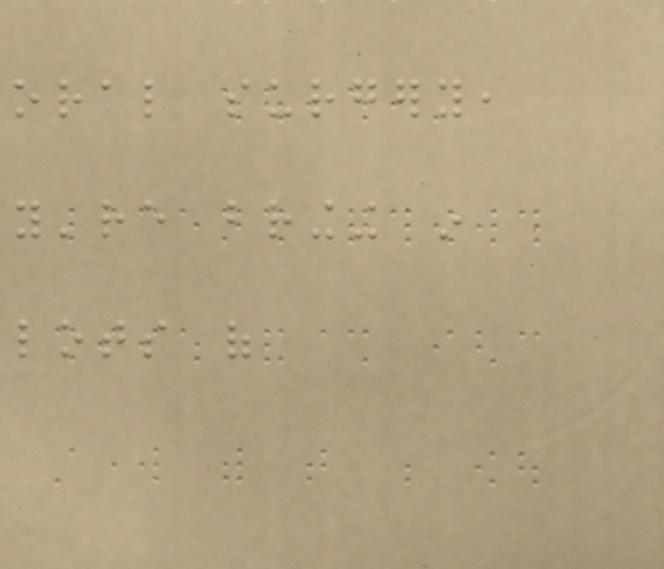oral surgery,
you're bringing in
lots of
